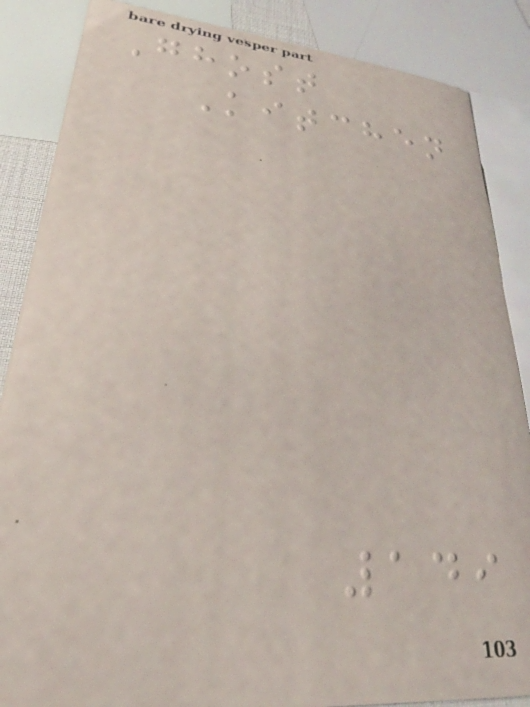Ghost
Kitchen
149
